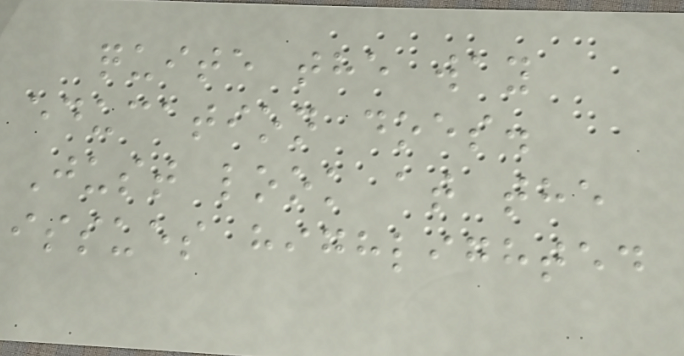quite the way
education does.
Just look at the
issues highlighted
